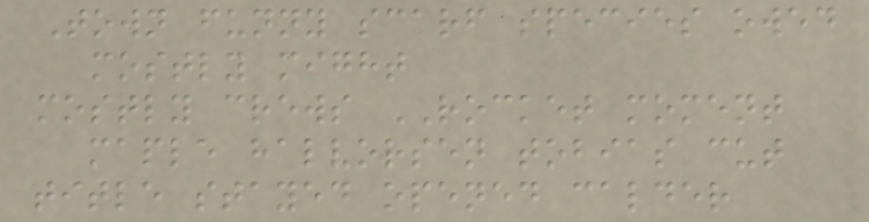Town funny scarf species owed
mostly might
mostly crews ROCKET moment
maple halvorsen tobias cut
title stayed opened calder
